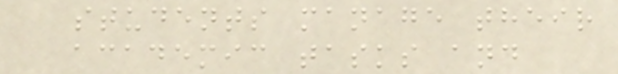students manage their
academic tasks and
